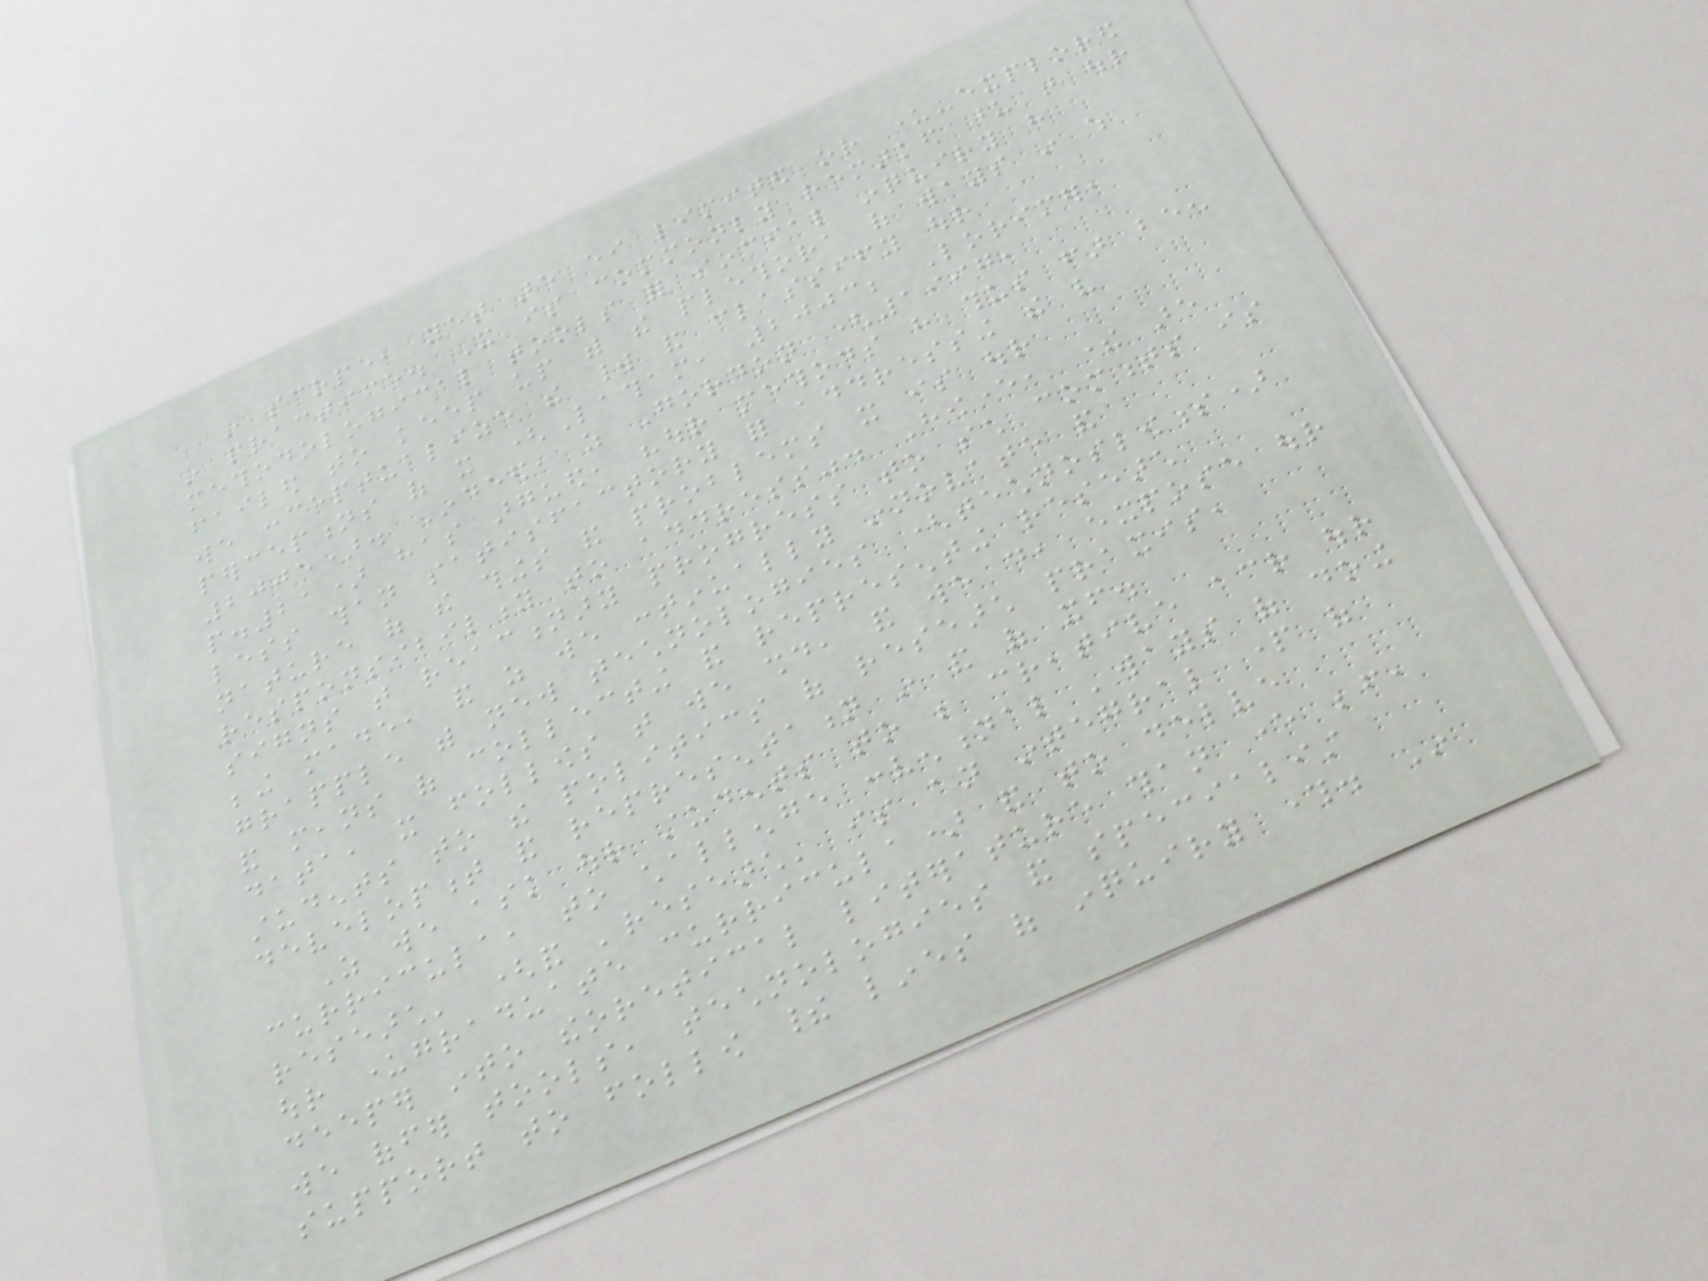in scope, yet are either limited or under-explored
in practice. It is commonly remarked upon that our
methodological tools for social inquiry have
failed to keep up with the plethora of ways in which
we conceptualize the world and classify our
perceptions of it (Latham, 2003; Lorimer,
2005). Indeed, as Gordon (1997,
p.21) has argued, "our methods have thus far been
less than satisfactory for addressing the very
nature of the things and problems it is our
responsibility to address". However, there are
signs that reactionary progress to such comments is
being made, and as we continually innovate and
grapple with new technologies (technoslowness)
and means of collecting and representing research
data, it follows that we should, and we do, expose our
students to the politics of research praxis,
development and representation in and of itself.
As we ask our students to be creative across our
curricula, to challenge conventional 'ways of doing
research' (and 'research' is an integral part of
our undergraduate curricula) and to delve
deeper into theoretical literature than ever before,
we offer tools, technologies and specialist
support to follow their lines of inquiry through. In
